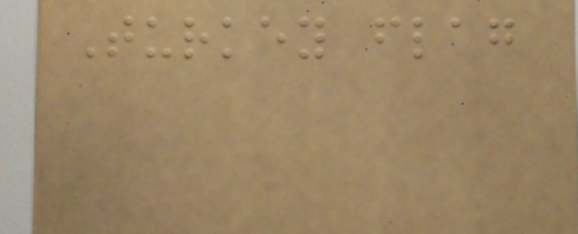Turkey flag
